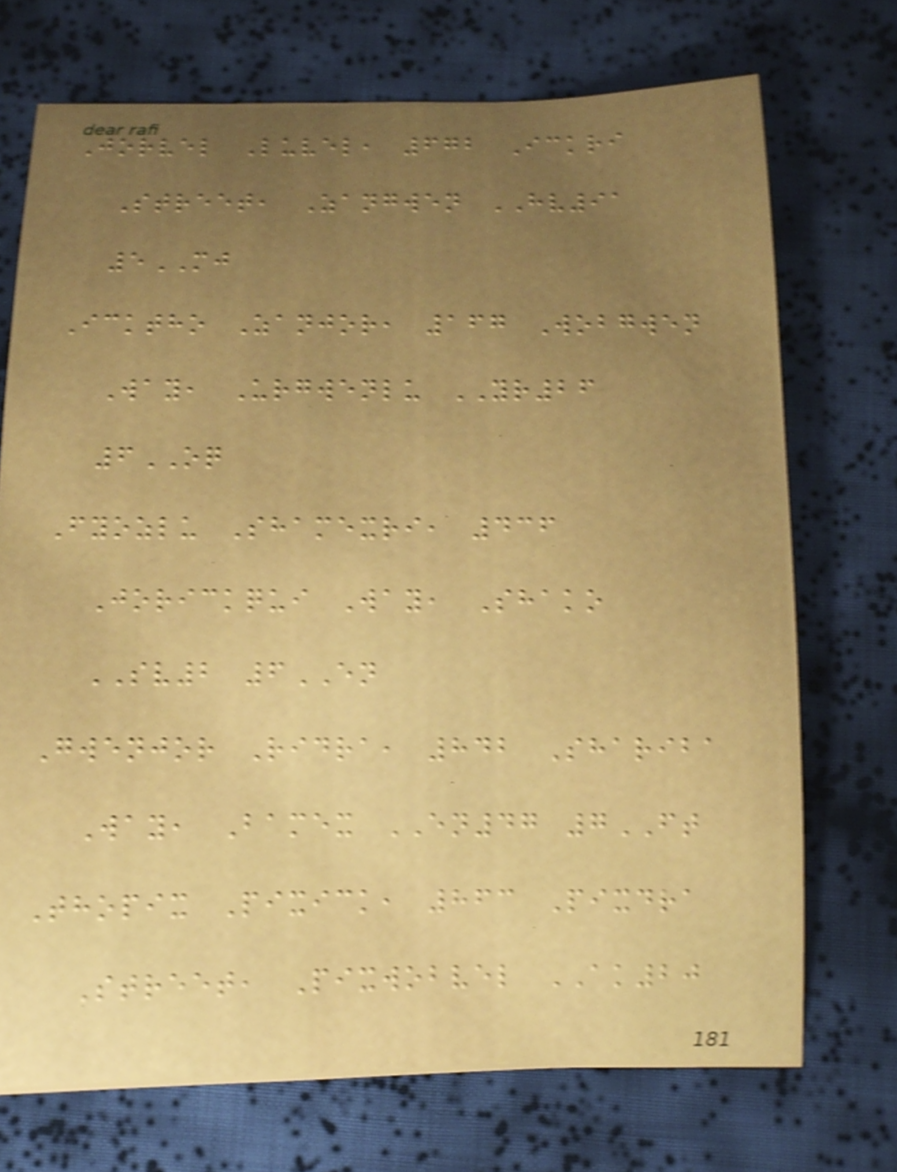Jorvel Luvel, 672 Ickri
Street, Zangwen HV91
5MJ
Icktho Zanjor, 167 Wobgwen
Way, Urgwenlu YR26
6OQ
Fyozlu Shamexri, 436
Jorickqui Way, Shako
SV2 6EN
Gwenjor Ridra, 842 Shariba
Way, Bamex EN47 7FT
Thopix Pixick, 863 Pixdra
Street, Pixwobvel AK20
